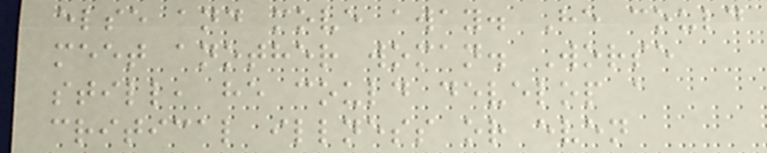else and move away. He could
meet another woman. Worse
still, he could develop a
critical illness or even
